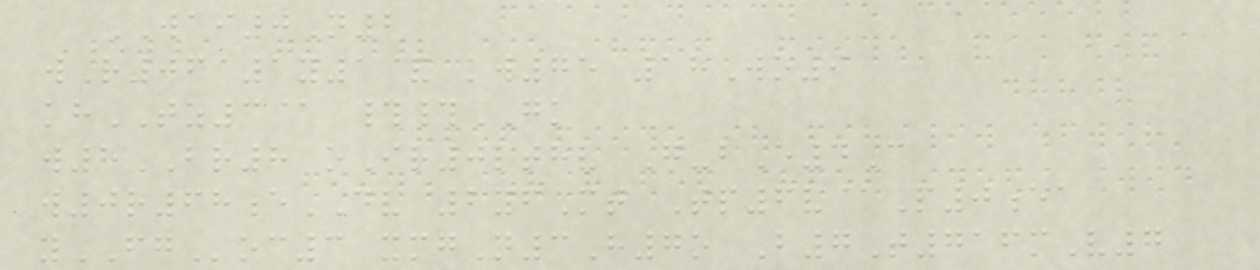WAI0N2
wR06 1y1& kw75 18Wo9
khTZ3@ ##GK
w8BR8 oIr0lthv G-bE4C
w0r68eDV 2yfMt Tp6v@P0ea
yFGoc3 xmgN3H7o B7T716mV7
